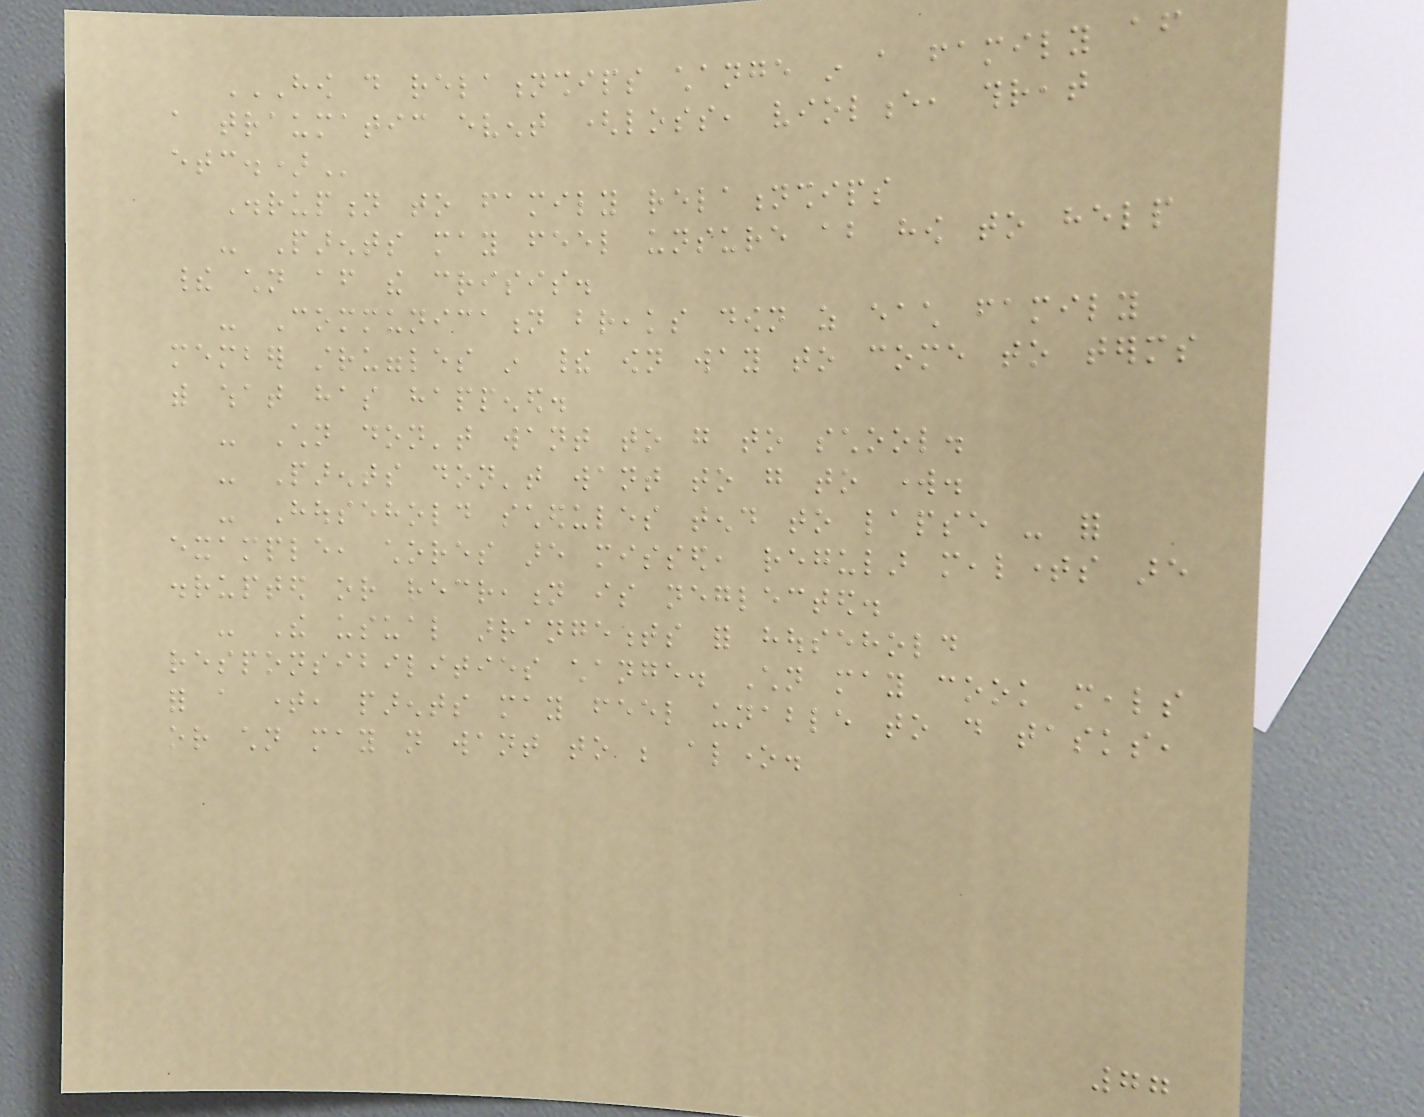HOW DO RELATIONSHIPS CHANGE IN A FAMILY AFTER
A TRAUMATIC EVENT (LOSS, VIOLENCE, THREAT
ETC.)
Disruption to family relationships
- Parents may feel unsure about how to help
their children after the crisis.
- Communication breaks down as each family
member struggles in their own way to come to terms
with what has happened.
- Children don't want to go to school.
- Parents don't want to go to work.
- Household schedules tend to lapse - for
example, chores are missed, regular mealtimes are
disrupted or recreation is neglected.
- The usual arrangements for household
responsibilities change. Children may cook meals
for a time, parents may feel unable to do tasks,
or children may not want to be alone.
77
